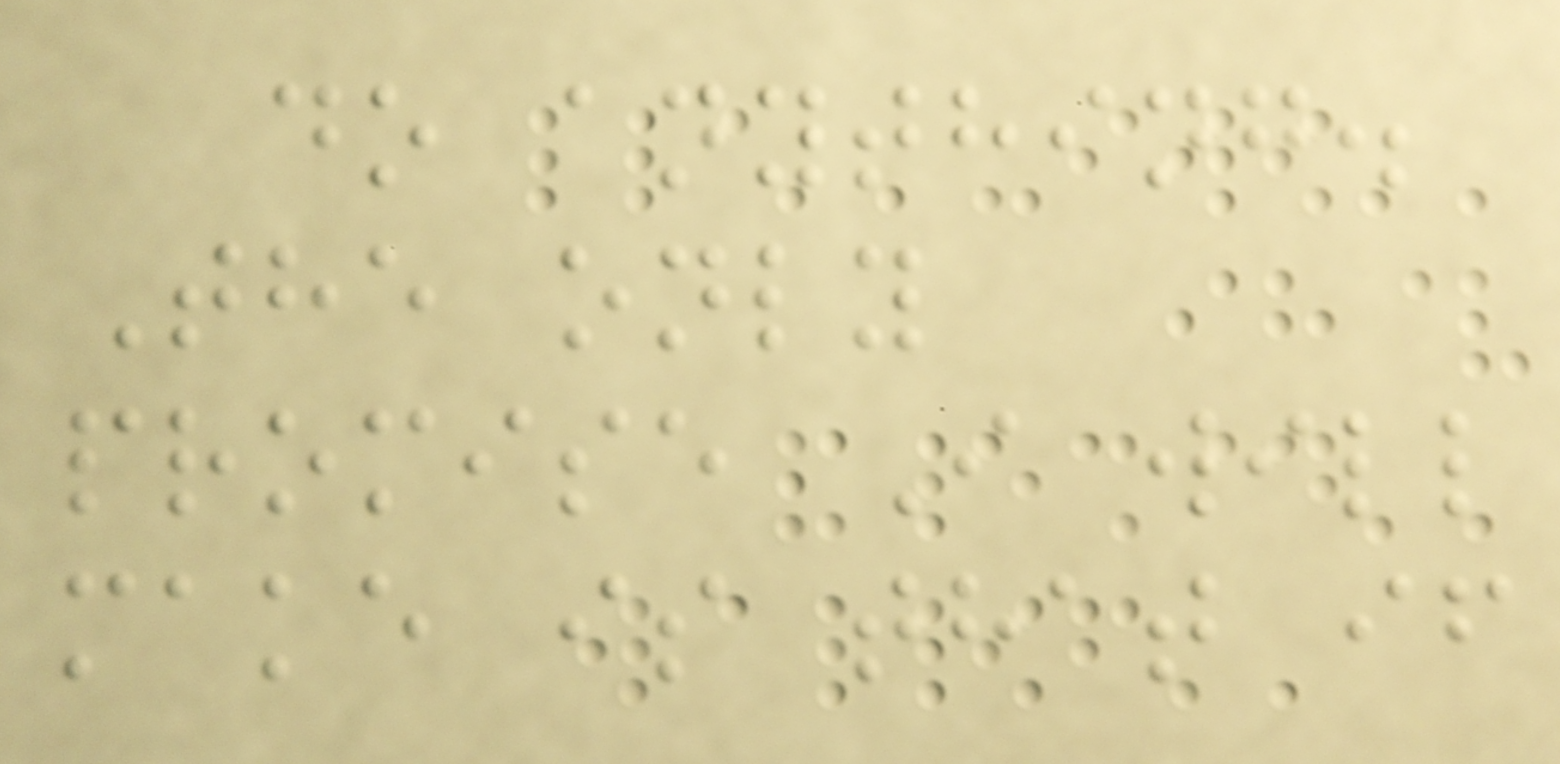do anything.
The only
promise I will
make is that if
